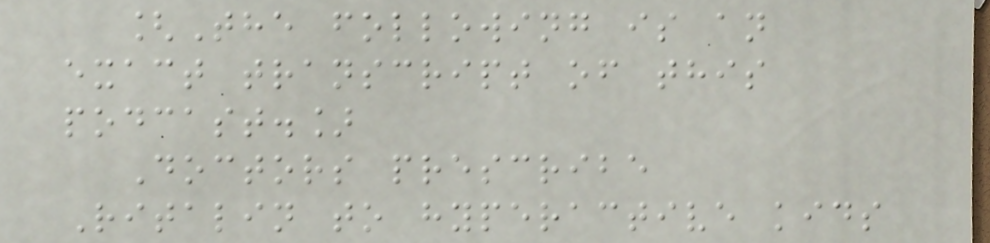[The following is an
exact transcript of this
podcast.]
Doctors prescribe
Ritalin to hyperactive kids
